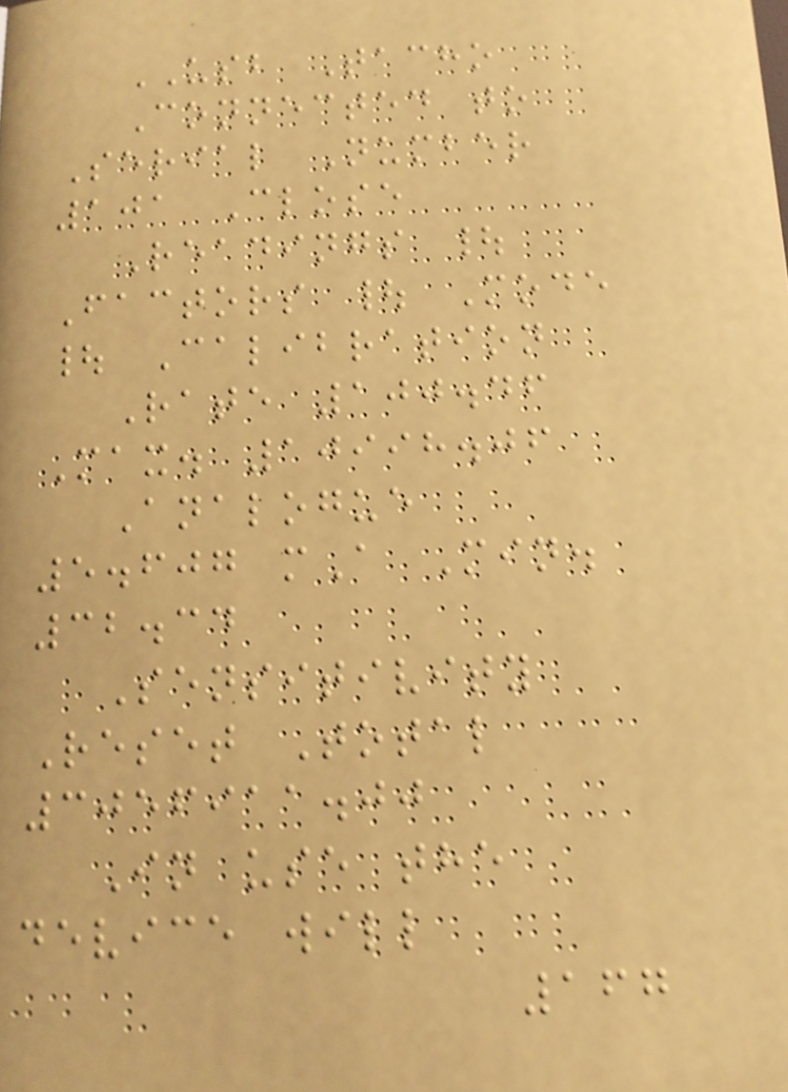USB Tacho
Connected to
Serial Number
101 Close
Readings |
Factors | Mode
| Calibration
Rate 100.46
Max. 10998.06
Analogue
5.607 mA Min.
32.34
Sensitivity
Reset Total
3056911.00
In use the
device will
167
